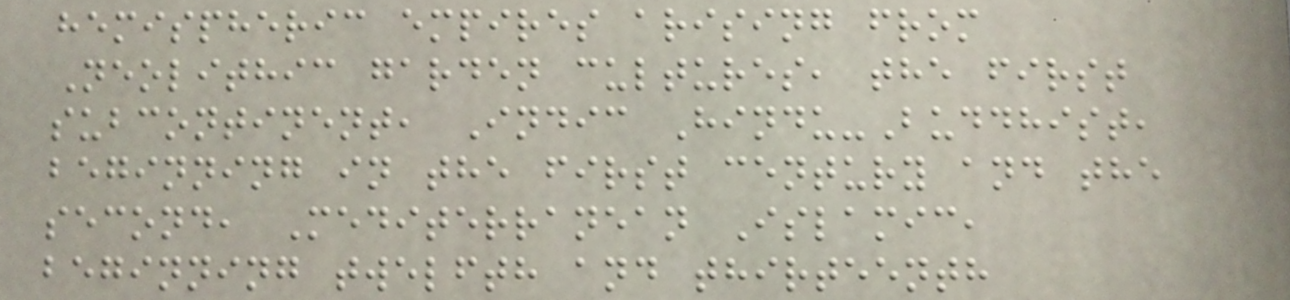hemispheric empires arising from
Neolithic garden cultures, the first
subcontinent, Indic Hindu-Buddhist,
beginning in the first century and the
second, Mediterranean Islamic,
beginning twelfth and thirteenth
